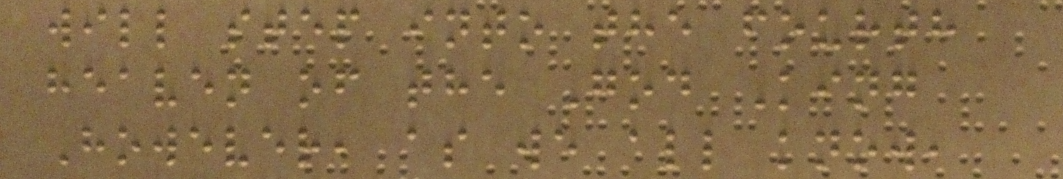will step into the fourth
heaven of the God King
However, as we all know,
